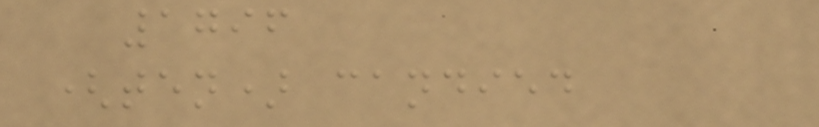1796
(ten) candied
